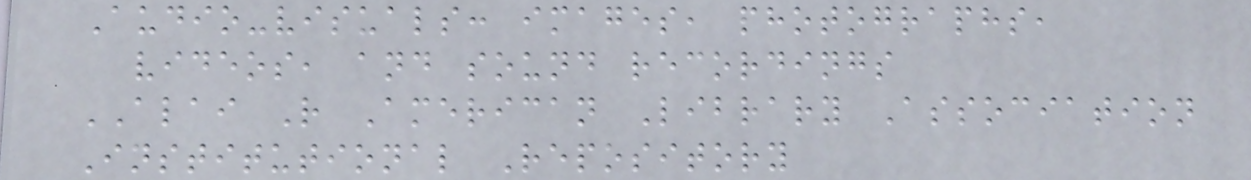Audio-visuals: images, photographs,
videos, and sound recordings
ALAI R American Library Association
Institutional Repository
